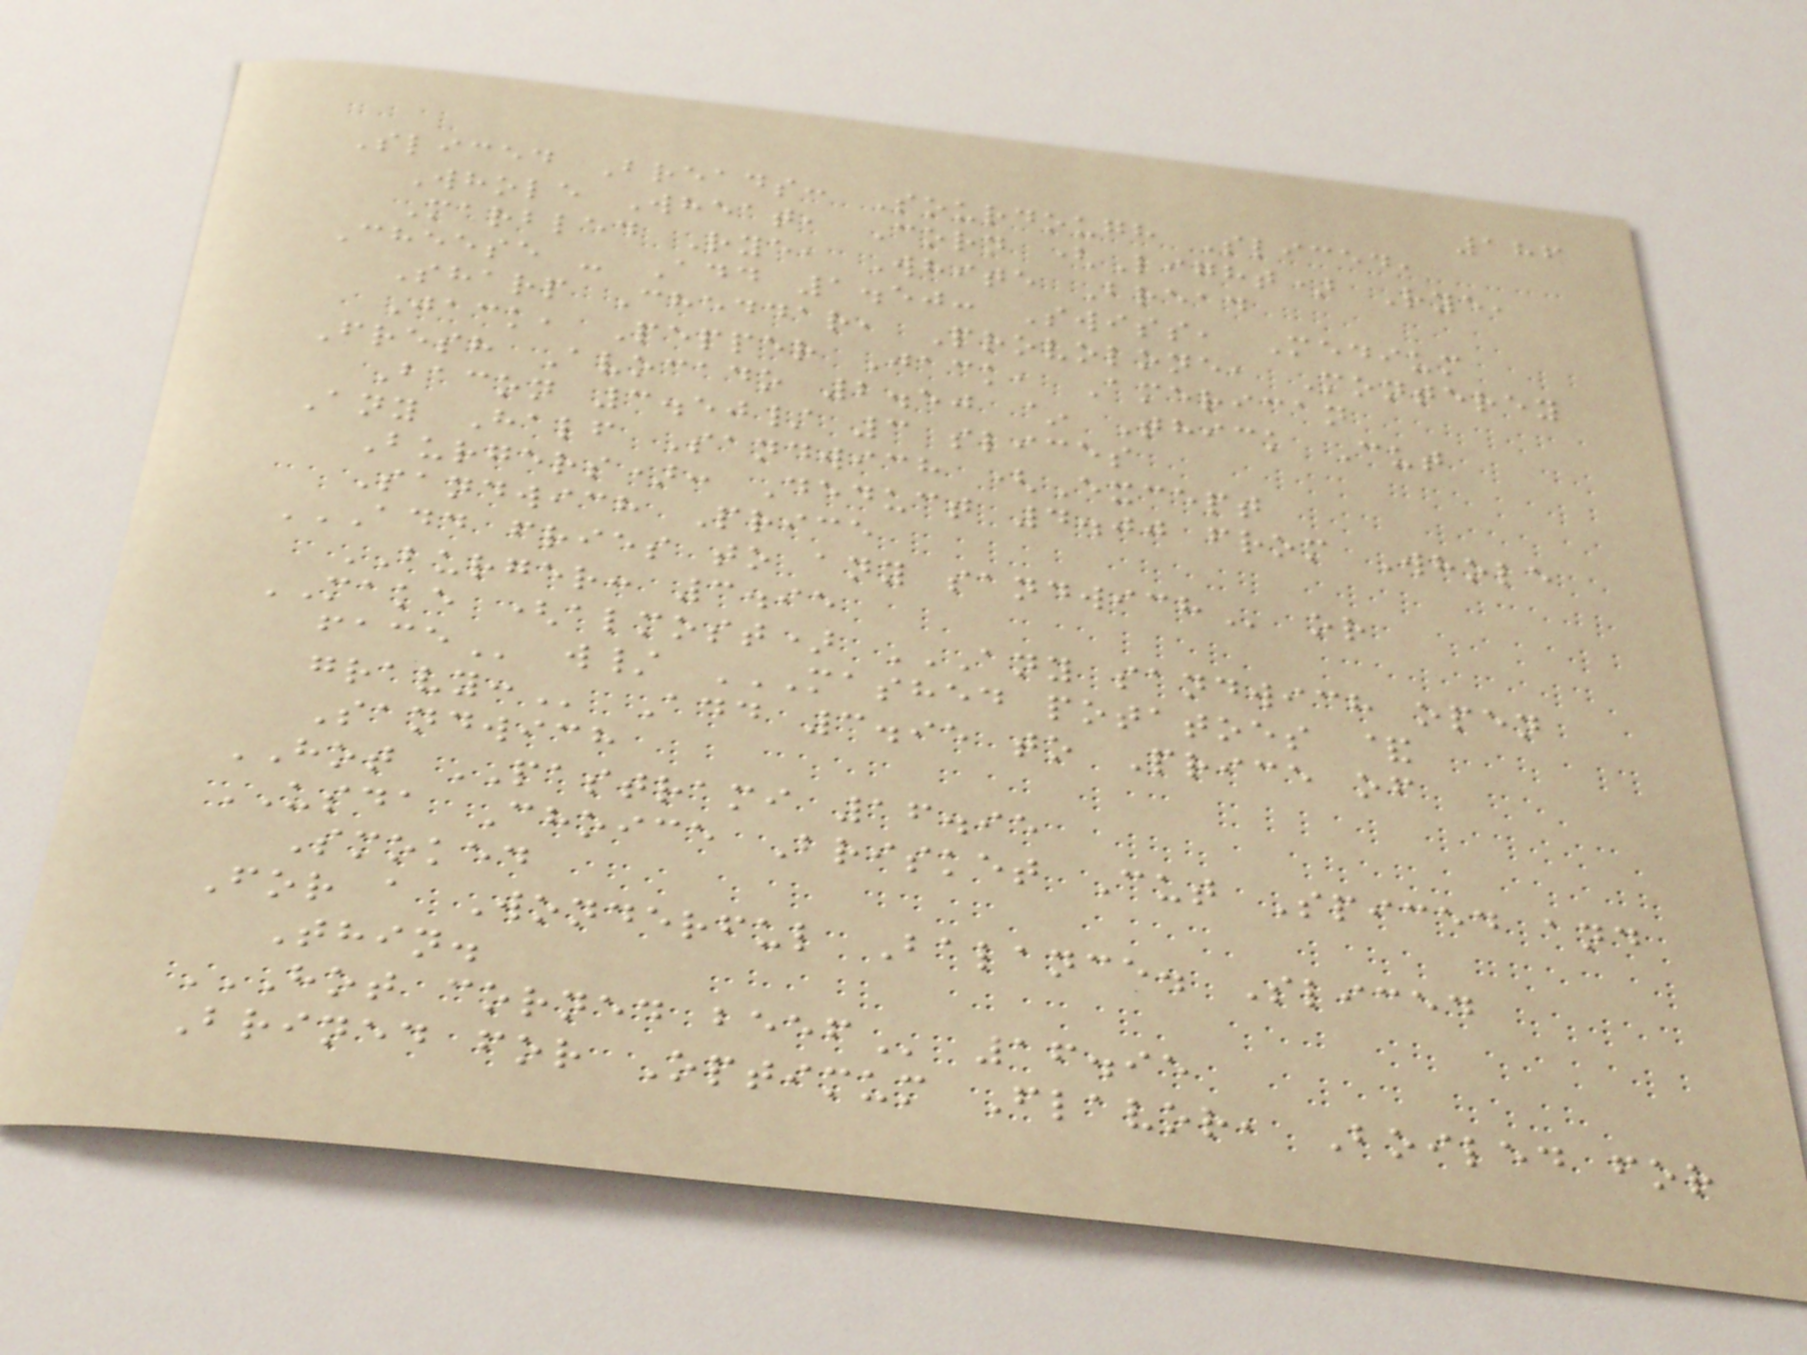186
Sliced Breads: Sourdough Sliced,
Whole Wheat, Corn (Light) Rye,
Marbled Rye, White Bread
Cheese - Add 1.50: Swiss, Medium
Sharp Cheddar, Provolone, Monterey
Jack, Pepper Jack, American
Fresh Avocado 2.50 ~ Thick Cut
Bacon 3.50/ 3 slices
Any Half Sandwich (Except
Burgers): Deduct 4.00 from Whole
Sandwich Price
ADD FRIES TO ANY SANDWICH or
BURGER: 3.95
MAKE (almost) ANY SANDWICH OPEN
FACE w/ MASHED POTATOES &
GRAVY: Add 3.95 to Price of
Sandwich
HOT PASTRAMI 16.95
USDA Choice Brisket Cut Spiced and
Smoked
For a Wonderful Balance. Sliced
Thin.
HOT CORNED BEEF 16.95
Brined for Optimum Flavor, Boiled for
